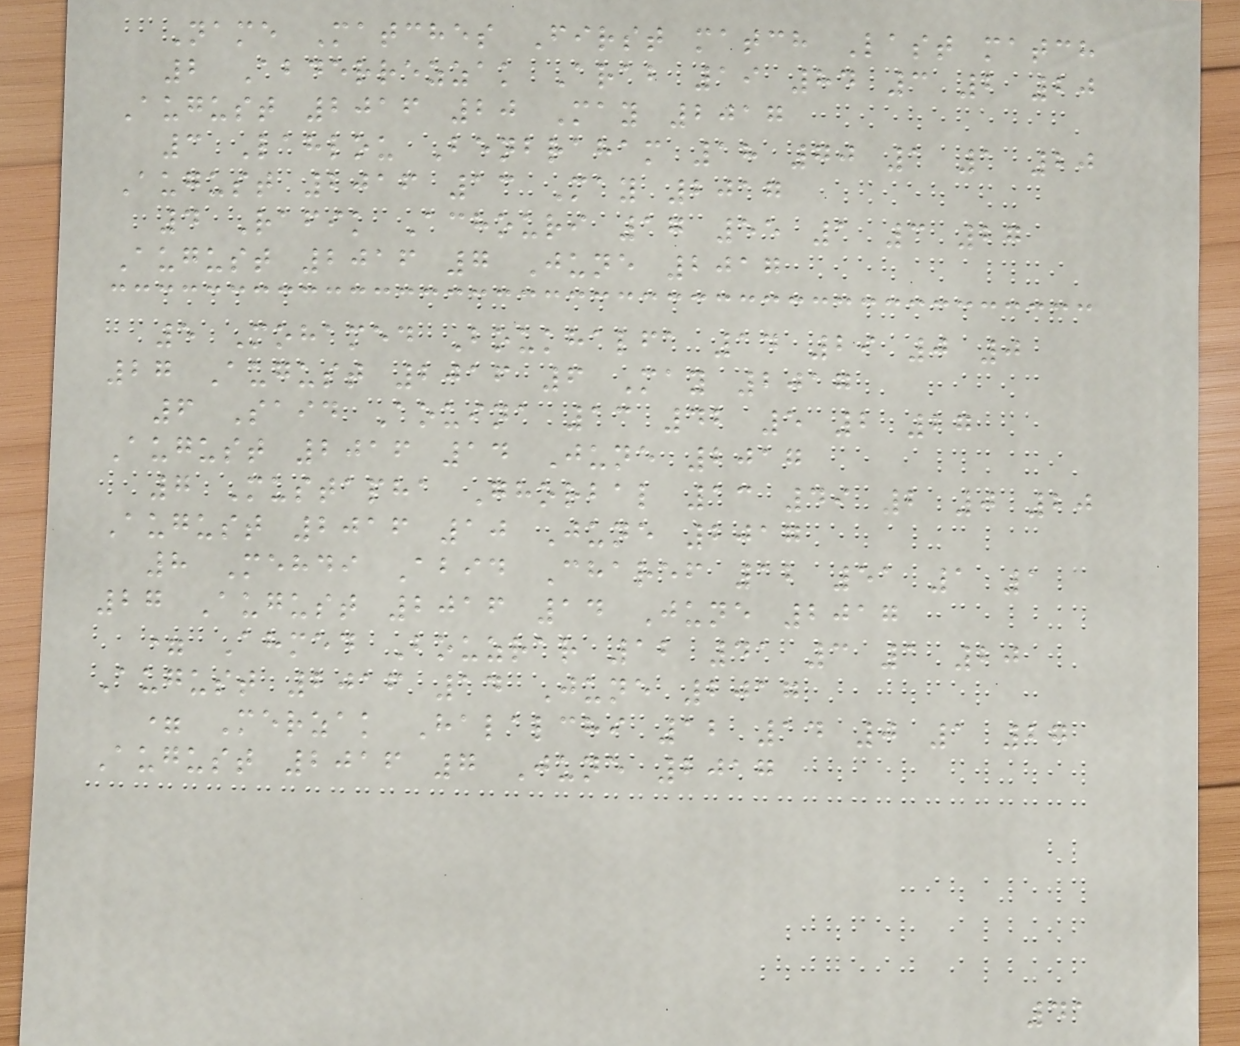Name Matches First match Last match
2 Abderrezzak Arab 19 84 3 2 20
August 2016 20 May 2017
3 Lahlou Benbraham 18 70 1 1 20
August 2016 13 May 2017
4 Rafik Achouri 17 55 1 3 27
August 2016 7 June 2017
5 Mohamed Boukhalfa 14 29 0 0
27 August 2016 6 May 2017
6 Said Aouina 13 42 5 2 27
August 2016 14 June 2017
7 Mustapha Ghorbal 13 49 2 0 20
August 2016 10 June 2017
8 Mehdi Abid Charef 12 51 1 1
27 August 2016 14 June 2017
= Ahmed Bouzrar 12 41 3 1 20
August 2016 14 June 2017
= Merzak Halalchi 12 14 0 1 27
August 2016 7 June 2017
41
